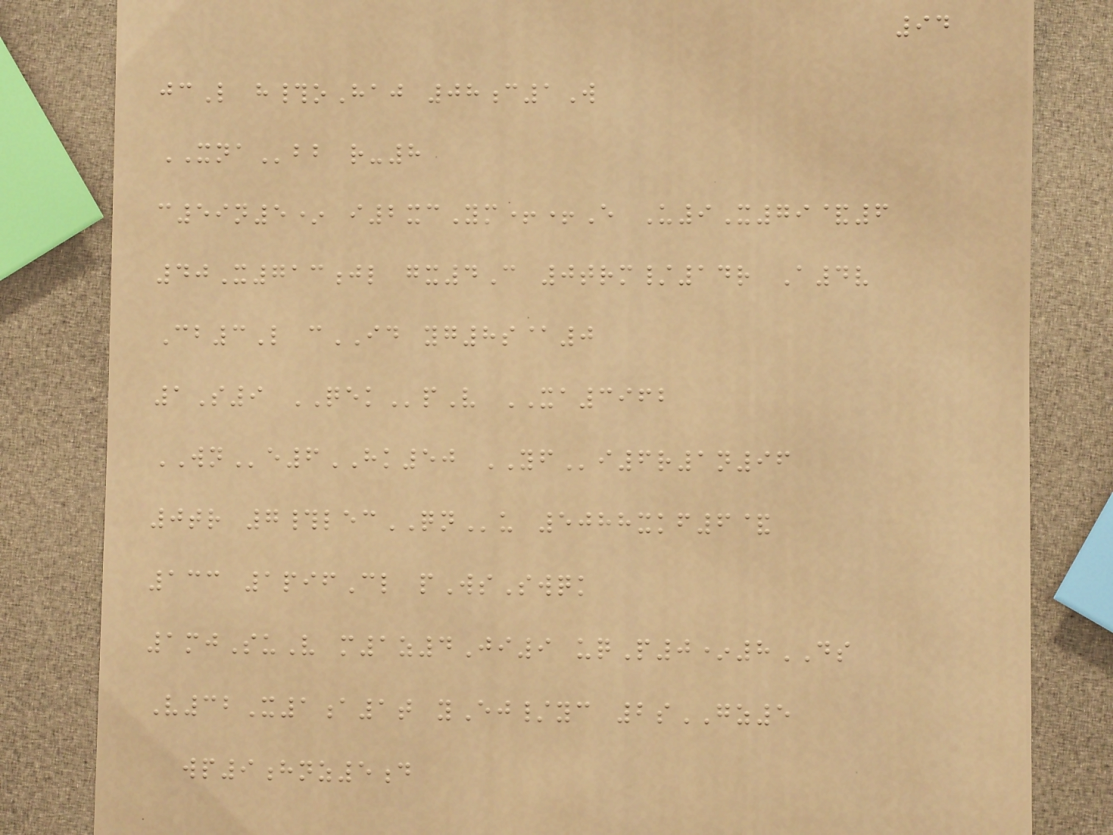94
jcL h#oHaj 08c1W
XNAbb r-8
c59n5* i2xcYm++E U9X79&6
40X713jl gx4C 0trm/14r A4v
Cb3L cID yg8s@0
1S9 QEKpV XA3962
WNe6HK50 YFi6r1n96
0tr 7#lecQNu 5088xkf6&
133 1pifCl pWsSwqk
1mjSuV m1z4Ji9 uqP0*8DS
V32X1a1t yEj/yc 2sGZ5
wp9hnz5d
